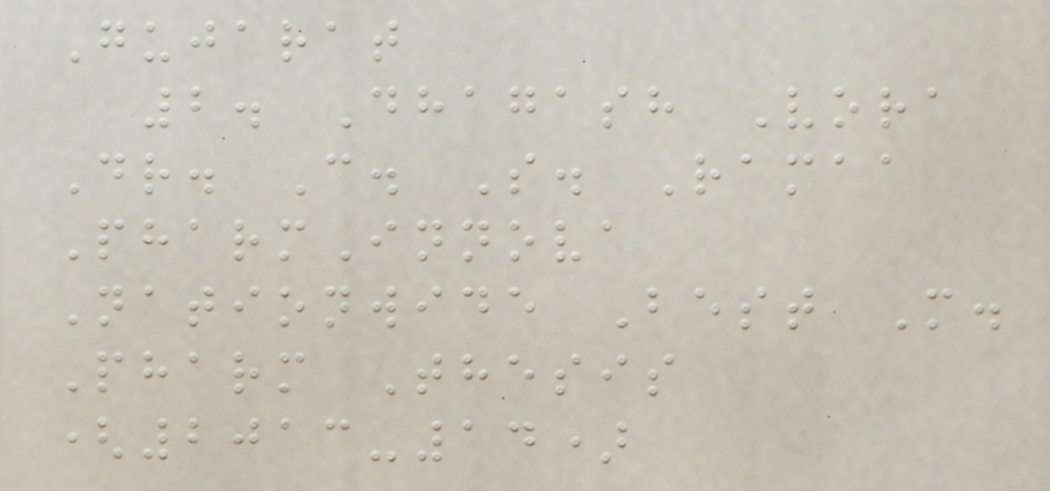Gujarat
2. Dhagash Vora
Dr. C. S. Ramaa
PharmInnova
Nationwide Best M.
Pharm Thesis
(2013-14)
